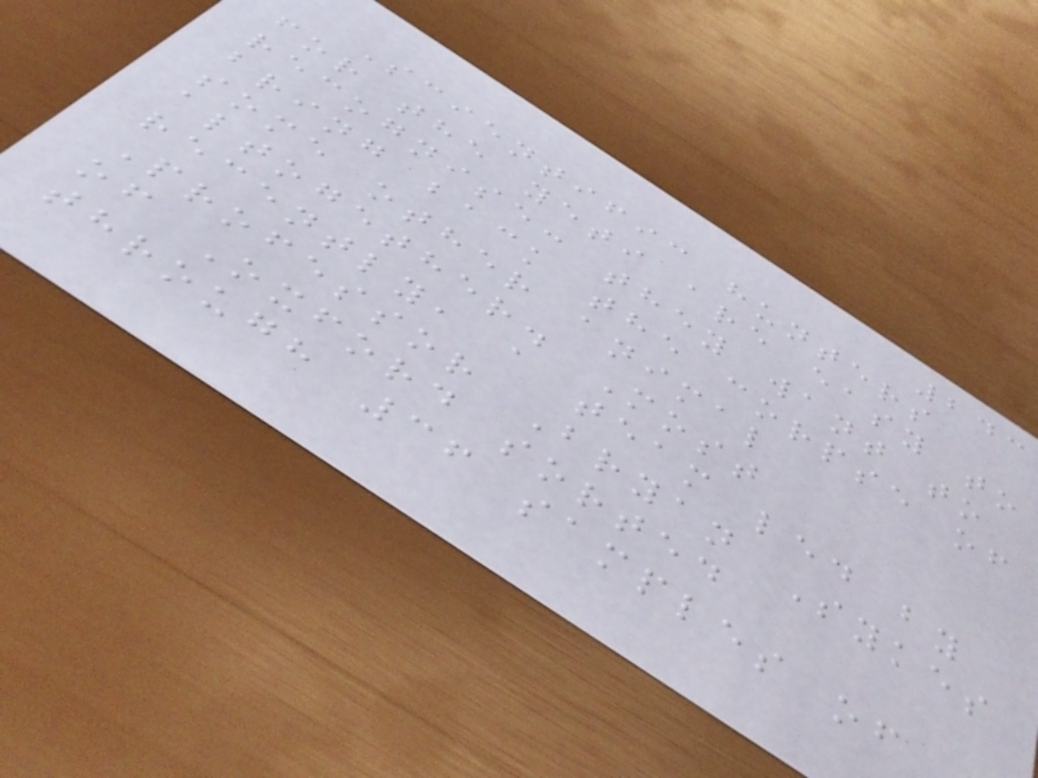243
Scientific hunters
for the yeti are easy to
recognise: they want to
bring back the corpse of
some other animal
altogether. Most
recently, a team led by
Professor Bryan Sykes
of Oxford sorted
through 36 samples of
